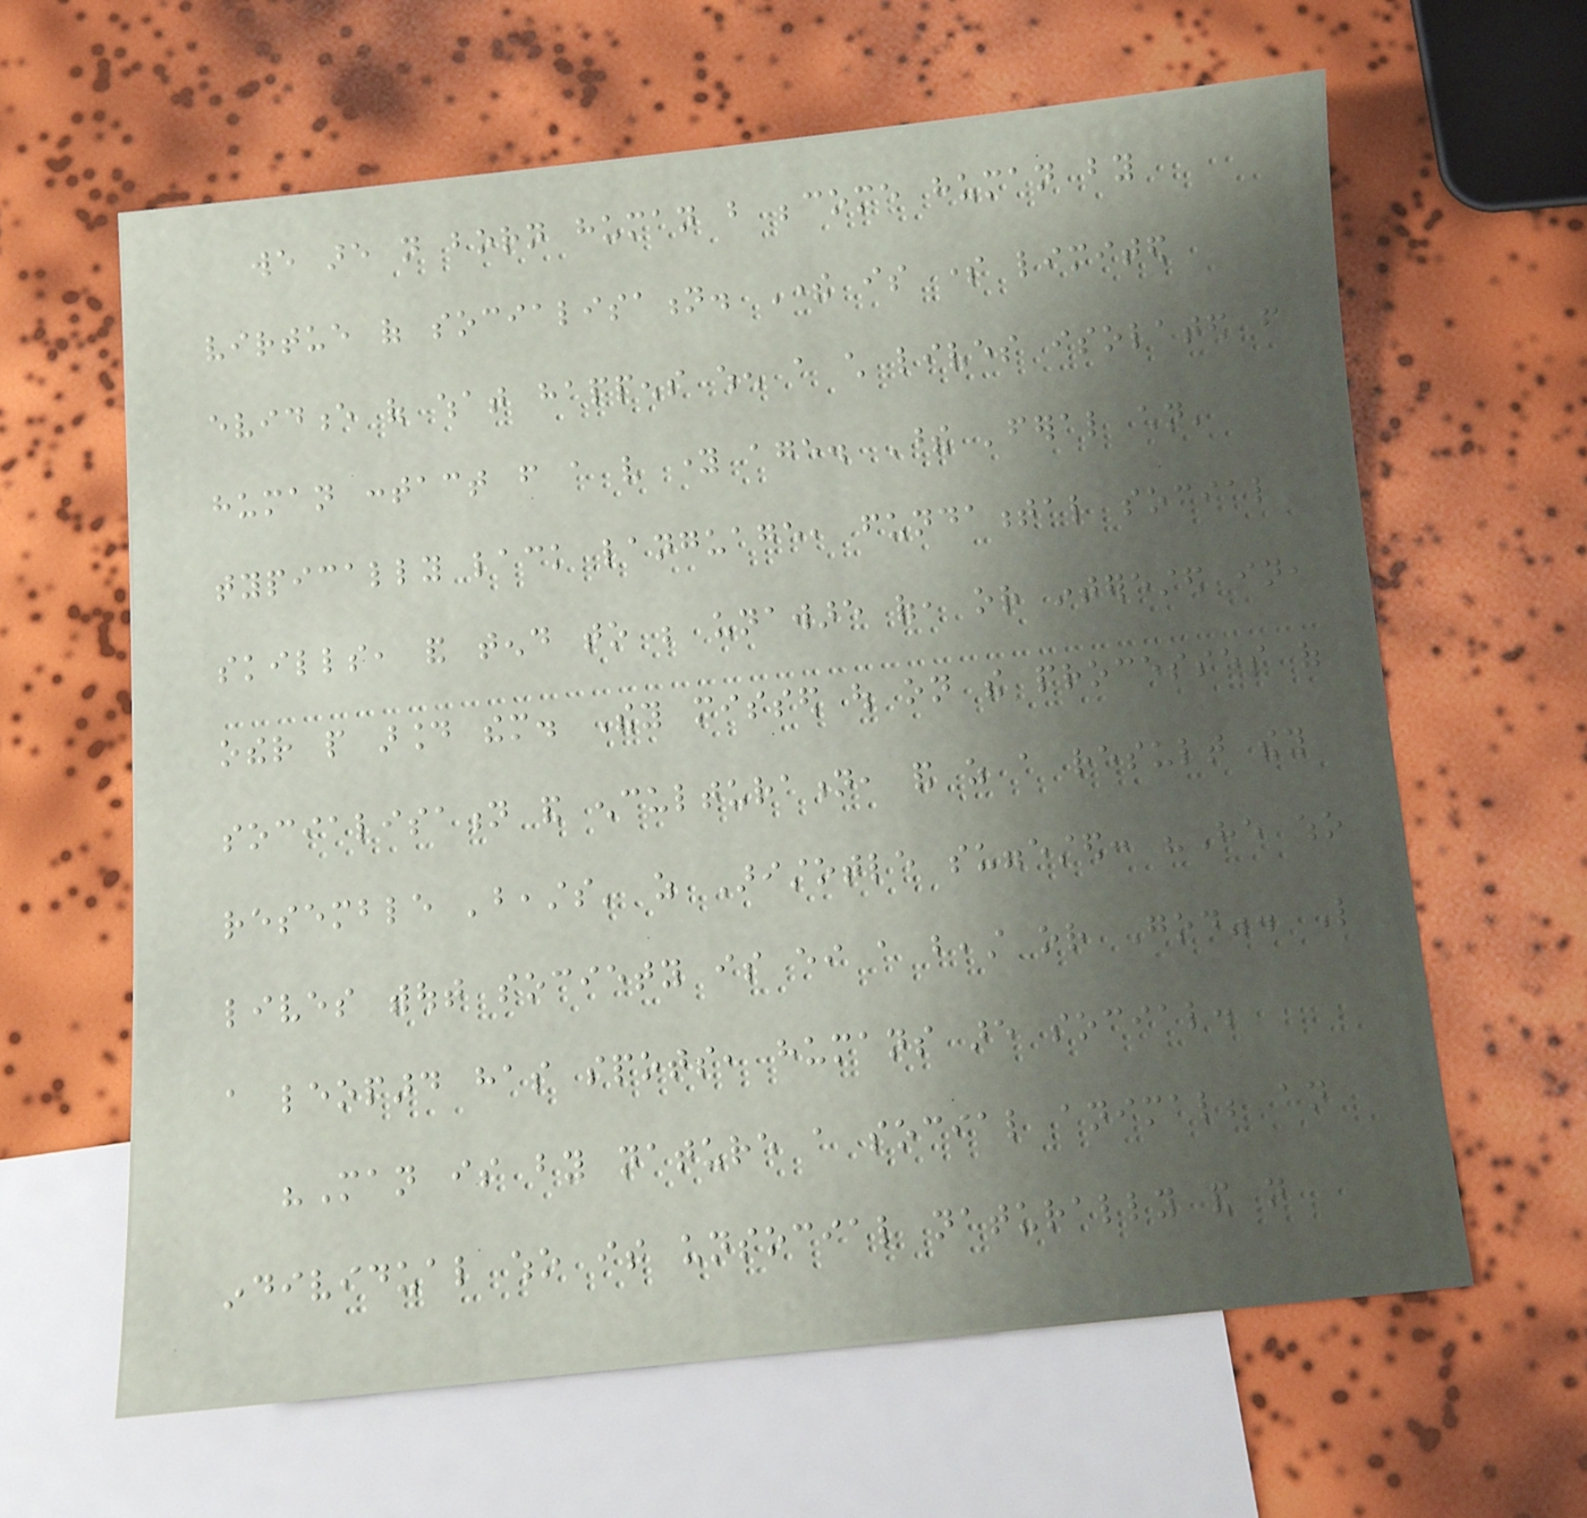we are not born human but become human by
virtue of socialisation. There is some limited
evidence of what happens when a child lives isolated from
human contact from a very young age. These 'feral children'
typically lack language, fundamental social
skills, and tend to be unaware of, or interested in,
other people around them. They missed out on the processes of
socialisation and enculturation, and as a result they
resemble 'beasts' as Aristotle suggested: "He who
lives without society is either a beast or God". Like
a leopard has spots, humans are social.
"Man is by nature a social animal; an
individual who is unsocial naturally and not
